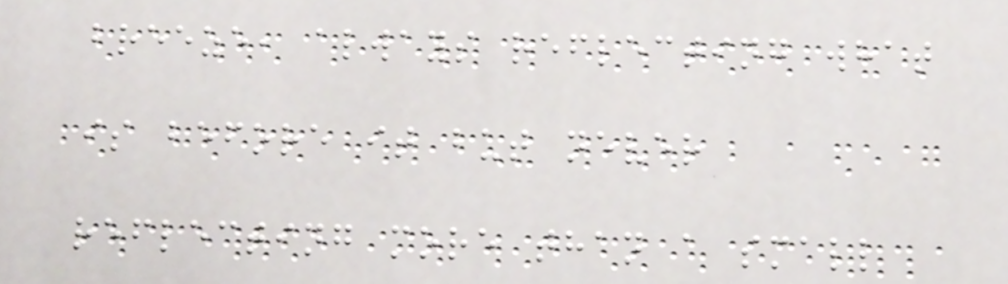breeze, always reflecting what
is before it but never
reflecting more than a small
